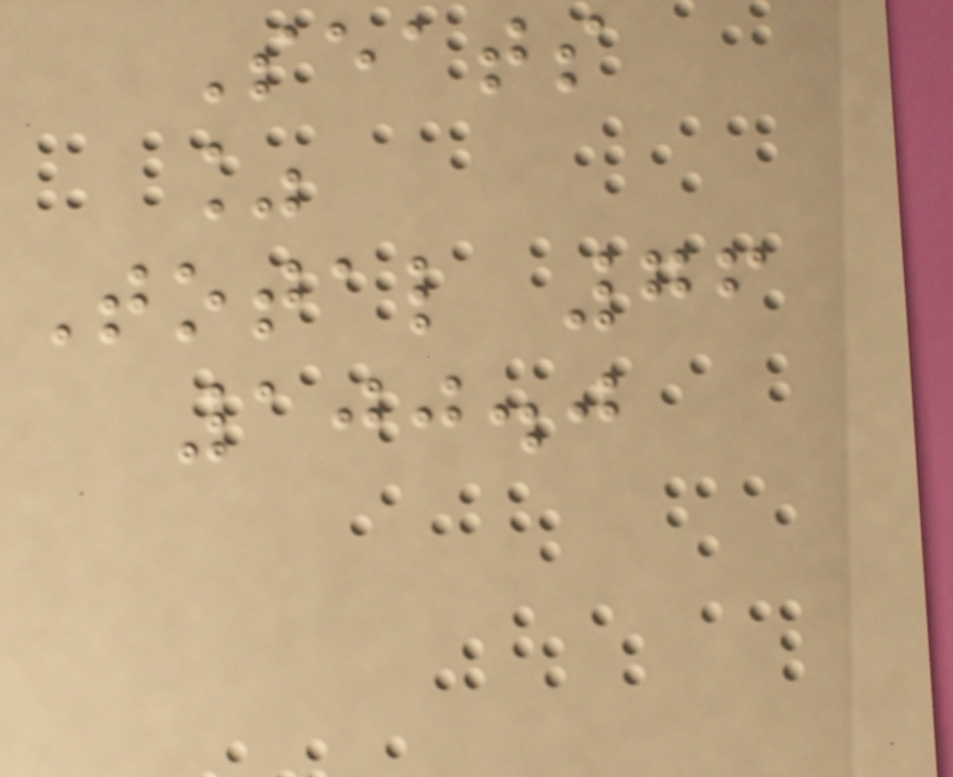Seats
%
Total 76
100.0
